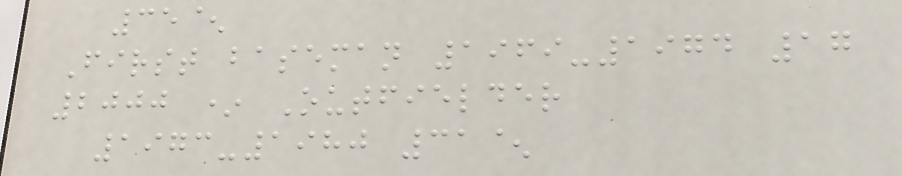35^
First baseman 1969-1974 17
2000 * Outfielder
1973-1980 31^
